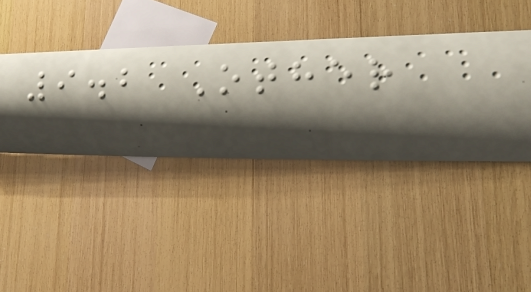9.2 Other
